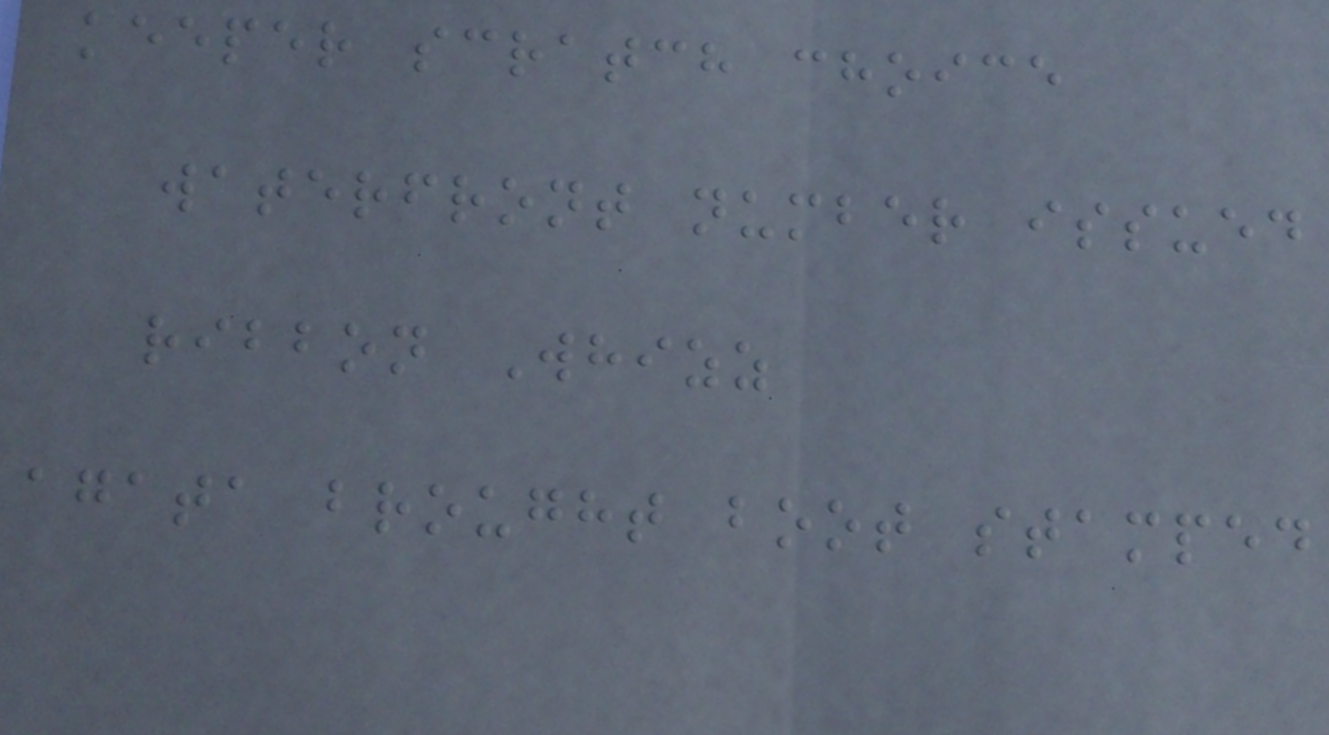keeper scratch choice
waterfront number issued
ribbon Whizz
agata brought boot stamped
